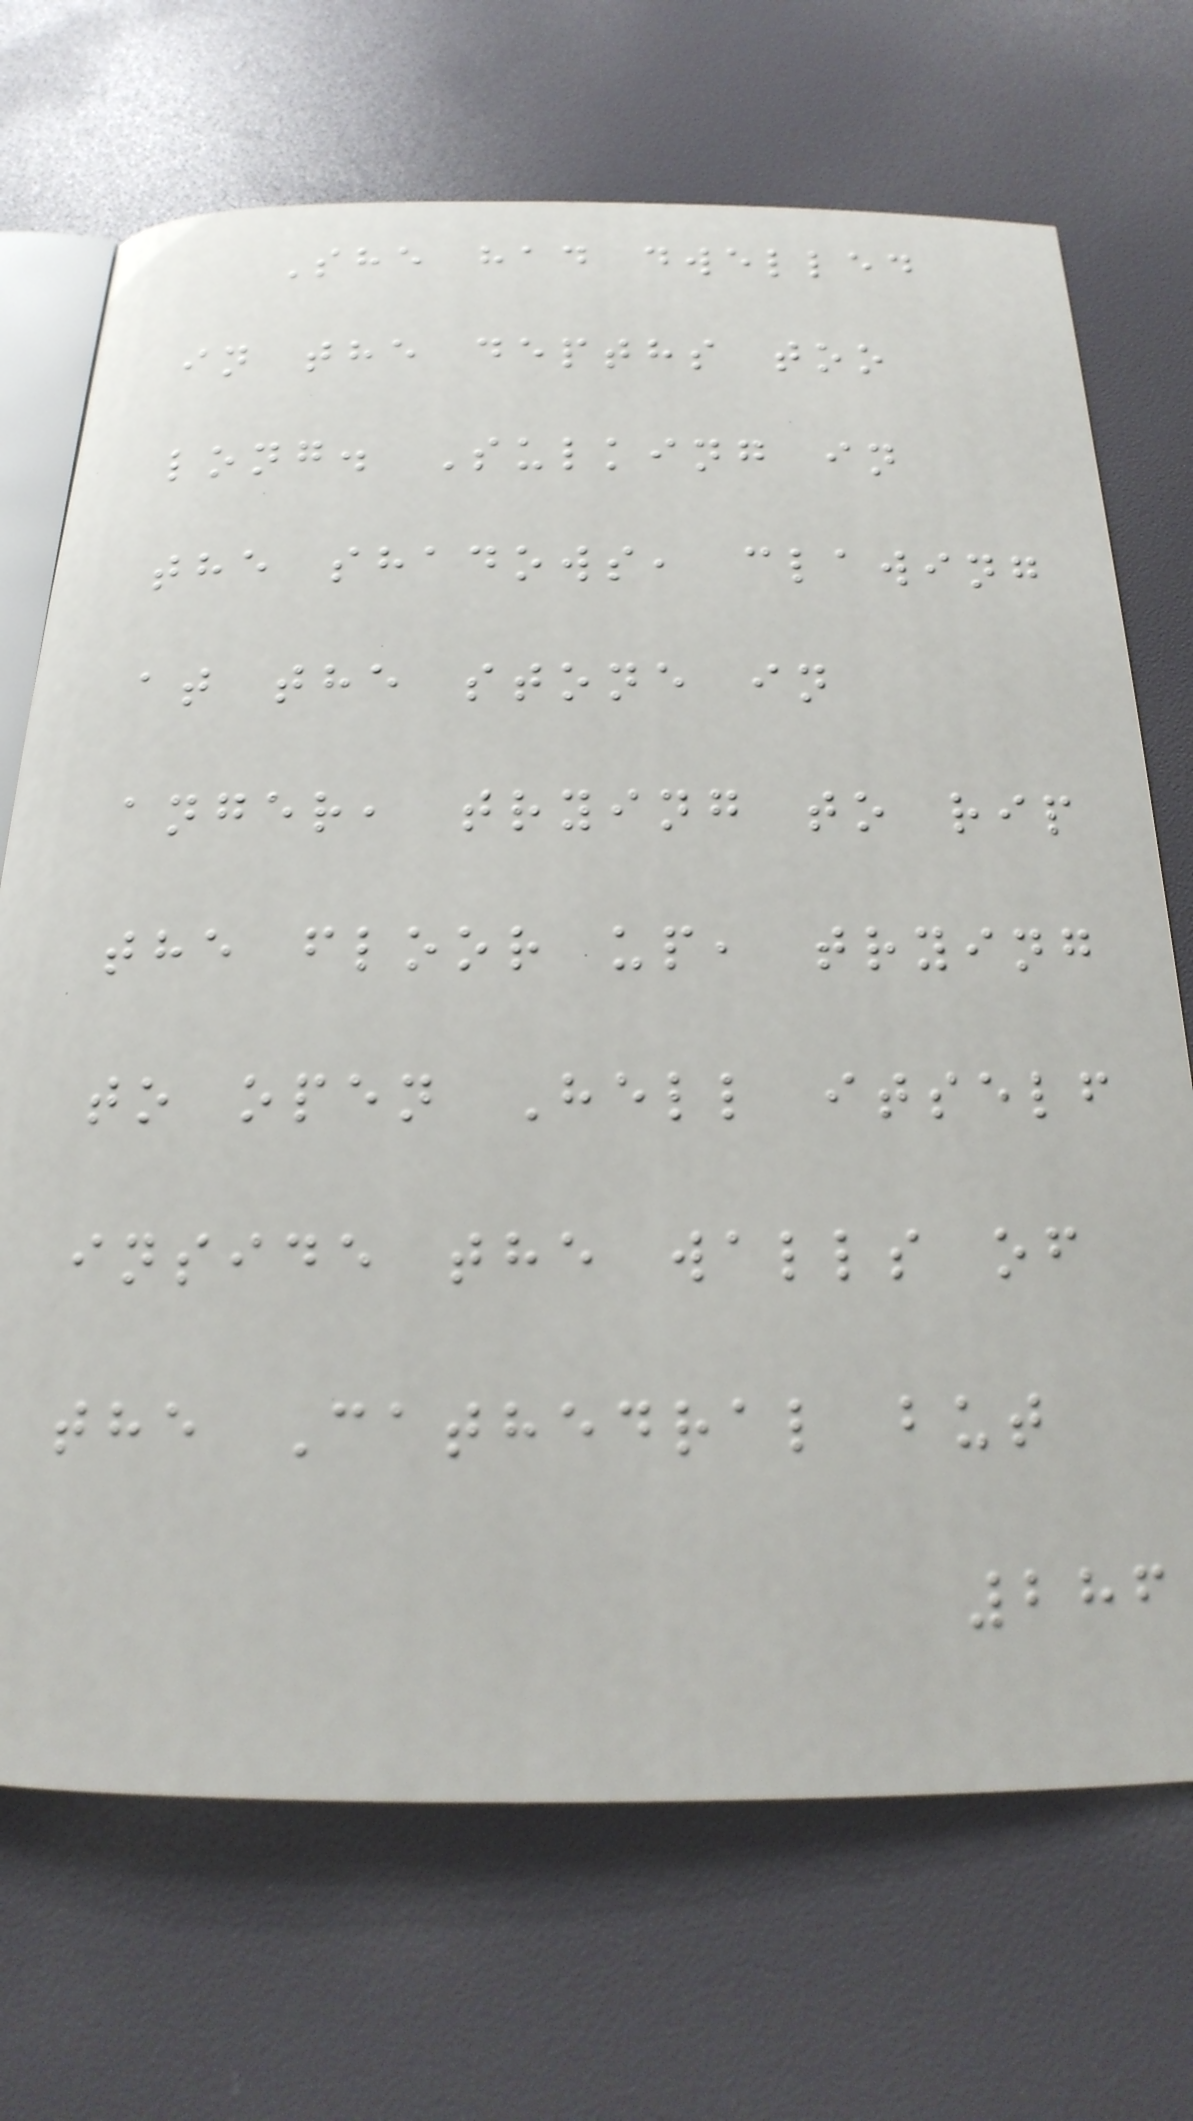She had dwelled
in the depths too
long. Sulking in
the shadows, clawing
at the stone in
anger, trying to rip
the floor up, trying
to open Hell itself
inside the walls of
the Cathedral but
286
